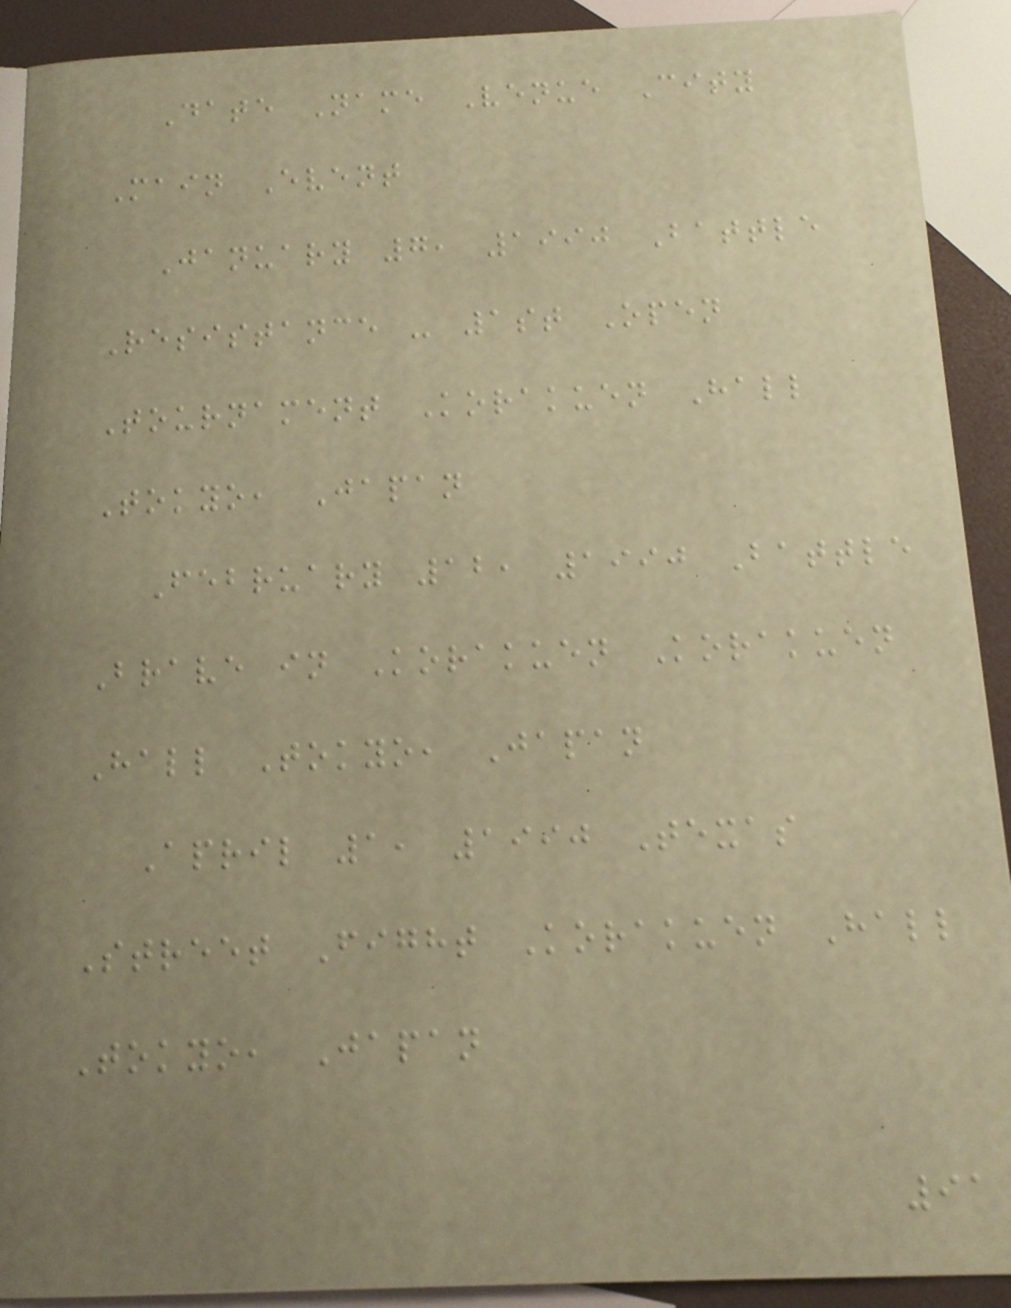Date Name Venue City
Main Event
January 7, 1990 Battle
Resistance - 1st Open
Tournament Korakuen Hall
Tokyo, Japan
February 12, 1990 Battle
Brave in Korakuen Korakuen
Hall Tokyo, Japan
April 1, 1990 Texas
Street Fight Korakuen Hall
Tokyo, Japan
91
